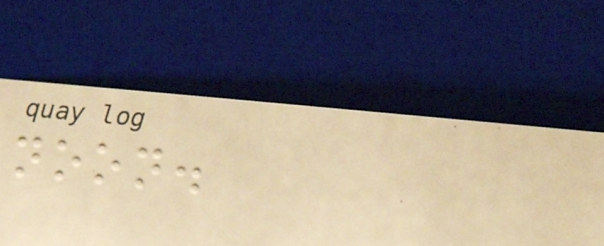noon.
